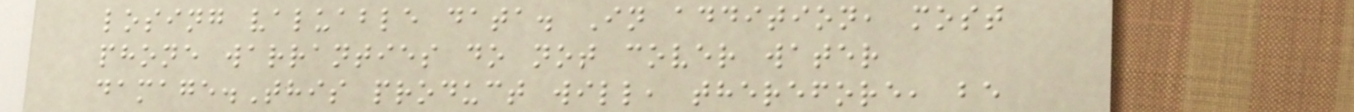losing valuable data. In addition, most
phone warranties do not cover water
damage.This product will, therefore, be
